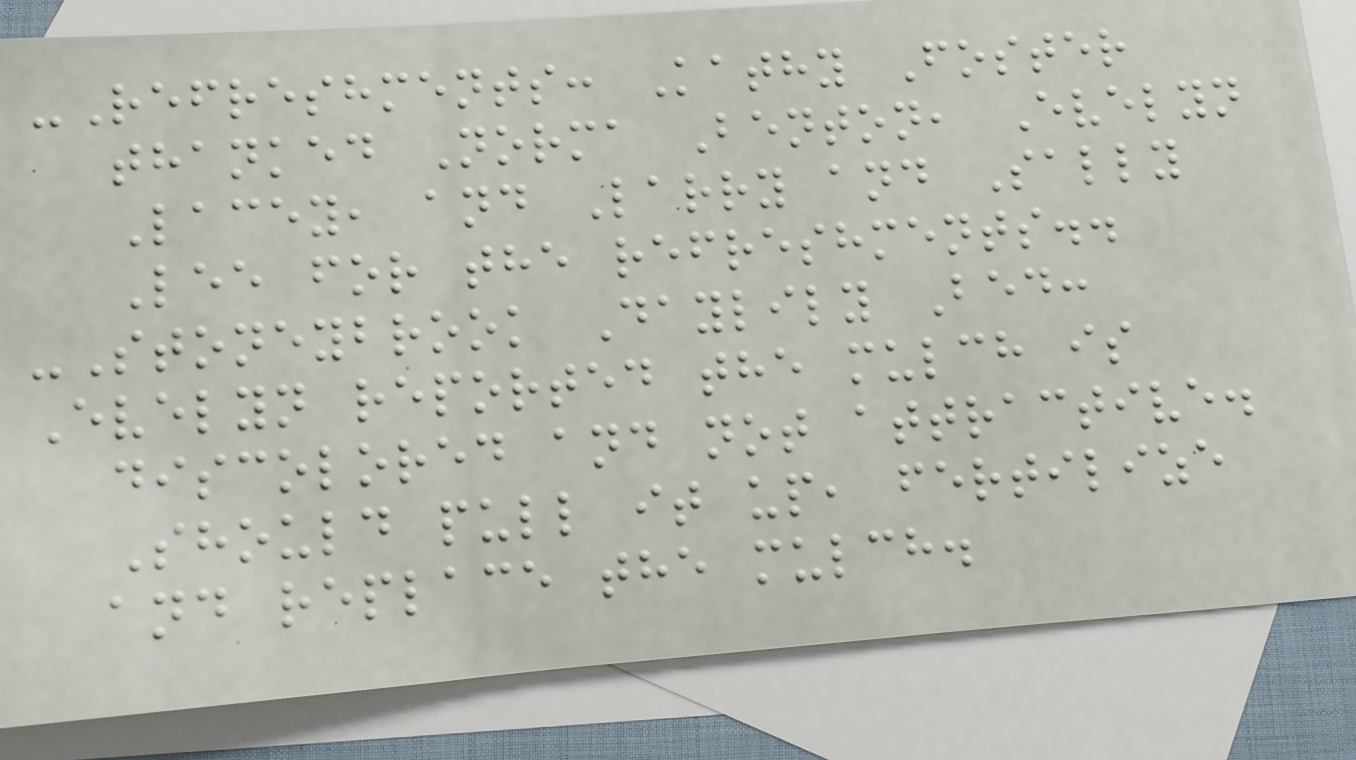-Refreshments: Kathy Foster
thanked Norma Benton, Evelyn
Lacey, and Larry and Sally
Lee for the refreshments..
-Stoneybrook Daylily Bed:
Evelyn reported the mulch is
discolored and not attractive.
Should pull it up, fertilize
and replace the mulch.
